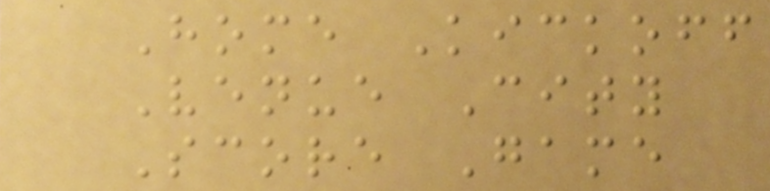Home Kickoff
Venue City
Score Game
